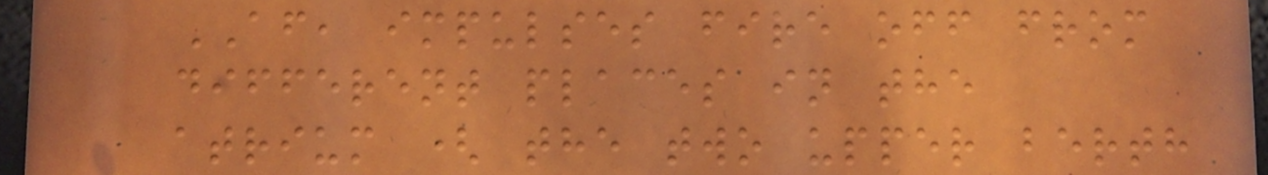AF, impulses fire off from
different places in the
atrium ( the two upper berth
